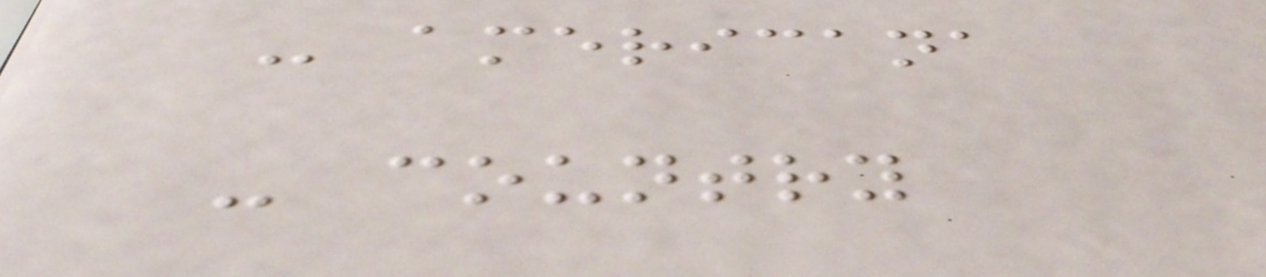- americana
- country
